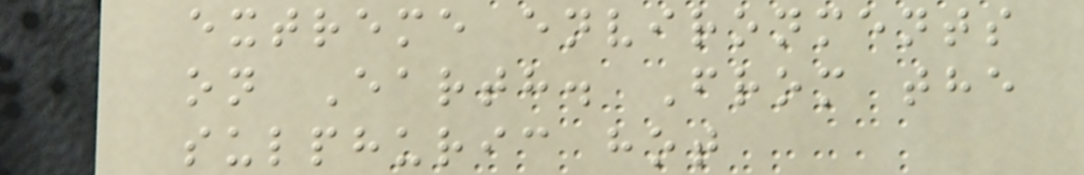extreme environments
on Earth. From the
sulphuric hot
